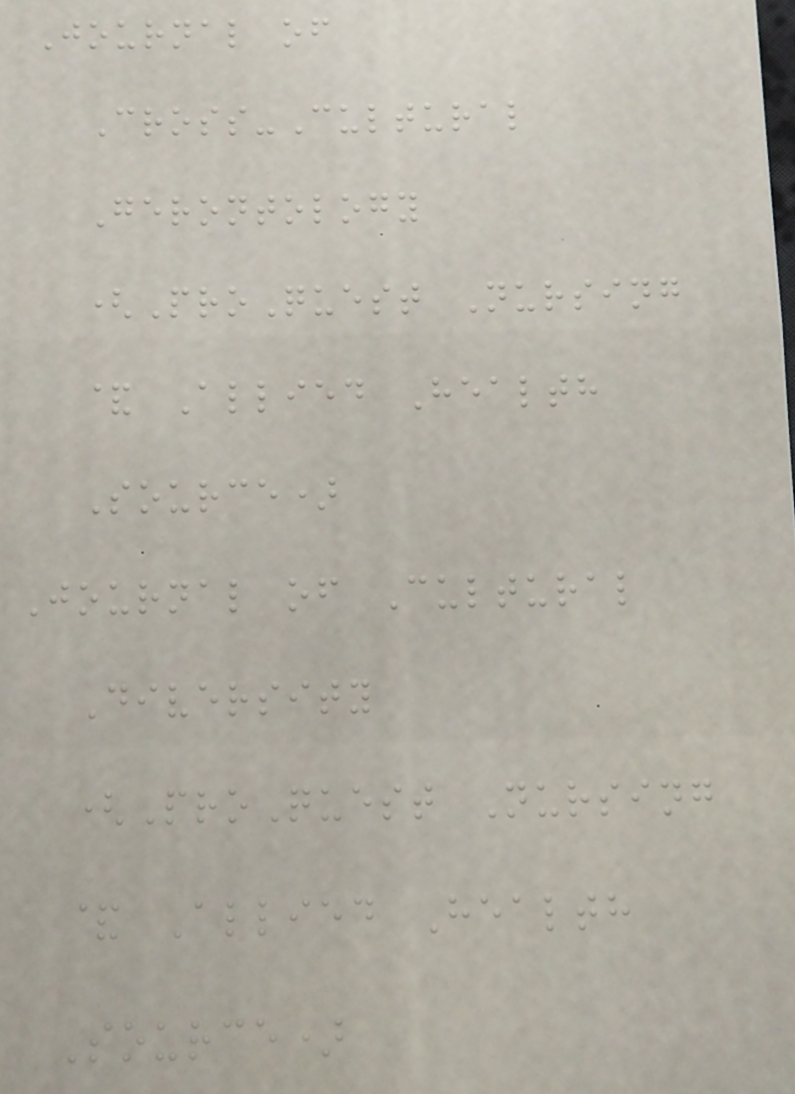Journal of
Cross-Cultural
Gerontology
(ProQuest Nursing
& Allied Health
Source)
Journal of Cultural
Diversity
(ProQuest Nursing
& Allied Health
Source)
